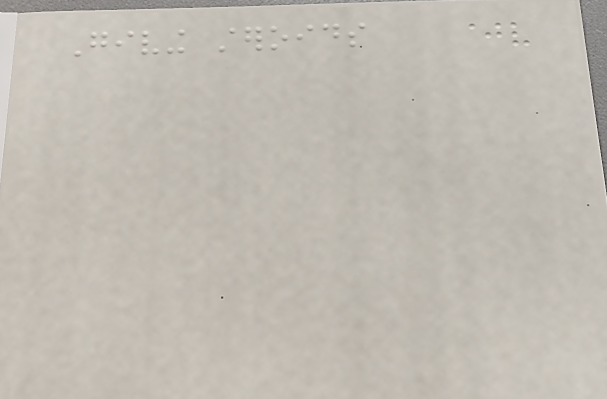Giving steroids
